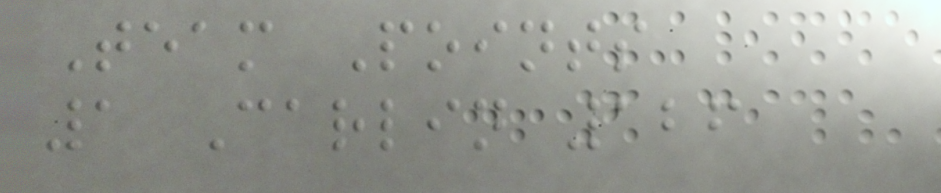Team Points
1 Carlin 126
